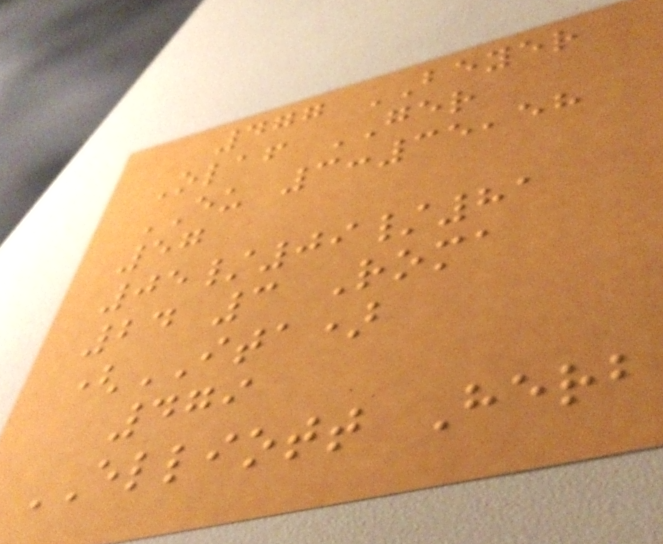477 BEYER
Olaf GER
EU 3:35,58
57
05/09/81
24 3 Roma
(ITA)
479
ELLIOTT Herb
